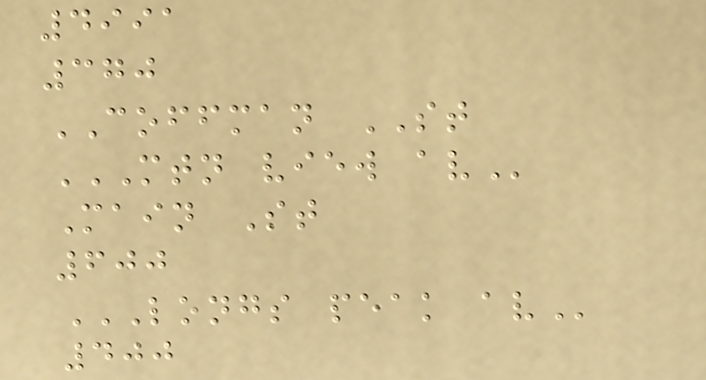4991
370
COFFMAN ST
MTN VIEW AV
Main St
600
LONGS PEAK AV
400
